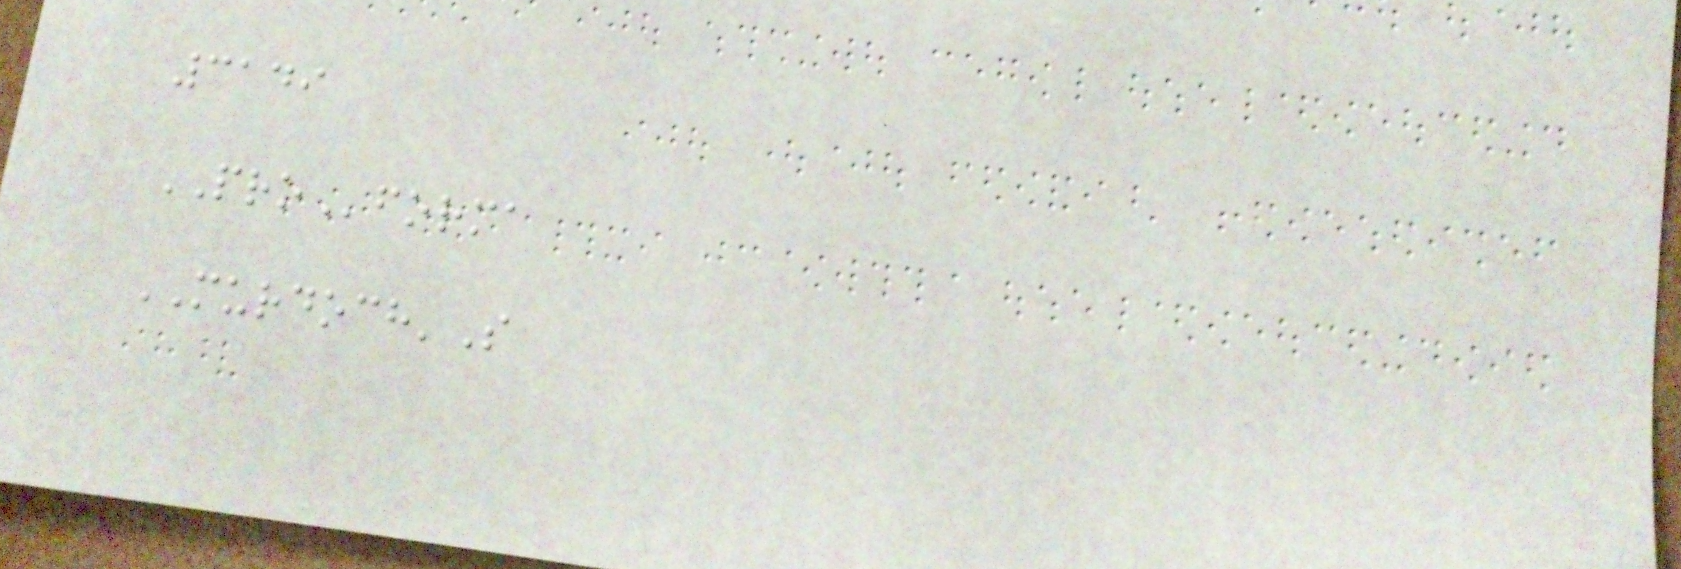3149
PROforma
MURDOCH'S
